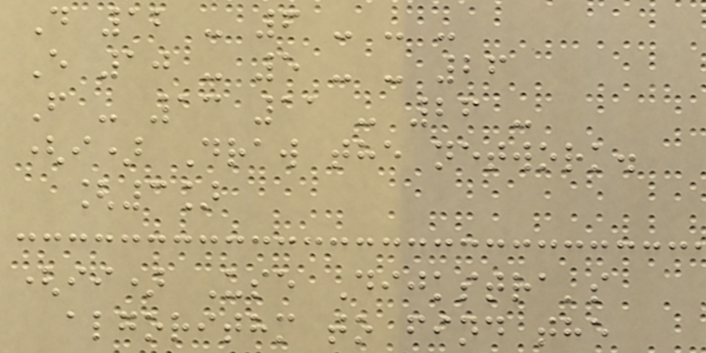D 12 - 6 - - -
E 10 - 5 - - 26
F - 13 11 - 26 -
(i) Draw the network.
[3]
(ii) Use Dijkstra's
algorithm to find the
